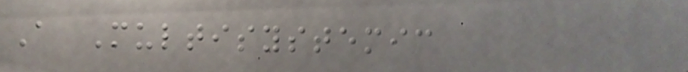A Multisystemic
